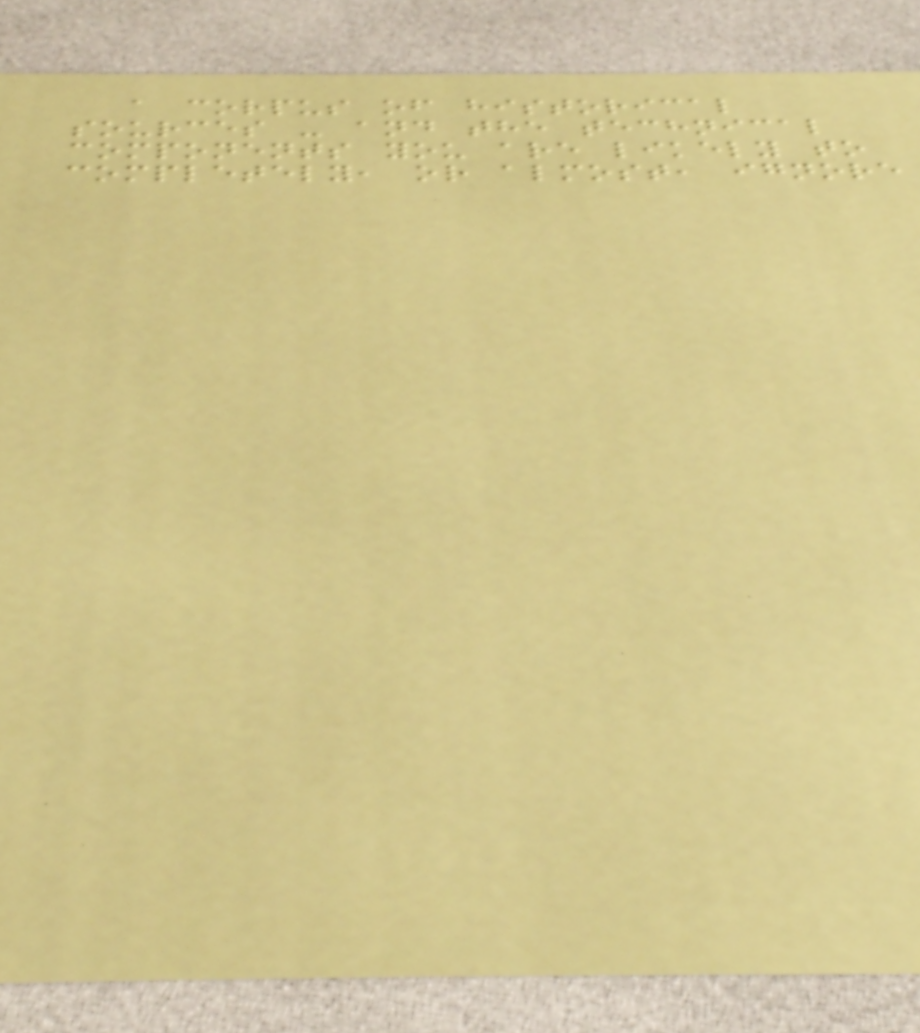a corpus of historical
sources - and the technical
components you are likely to
completely, or almost, ignore
